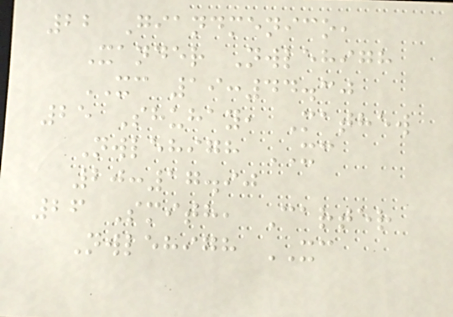22 Giandmenico,
Xander Nwlehigh
XC 19:44.30
25 Shuhay, Mathew
Nwlehigh XC
20:17.90
26 Smith, Carter
Nwlehigh XC
